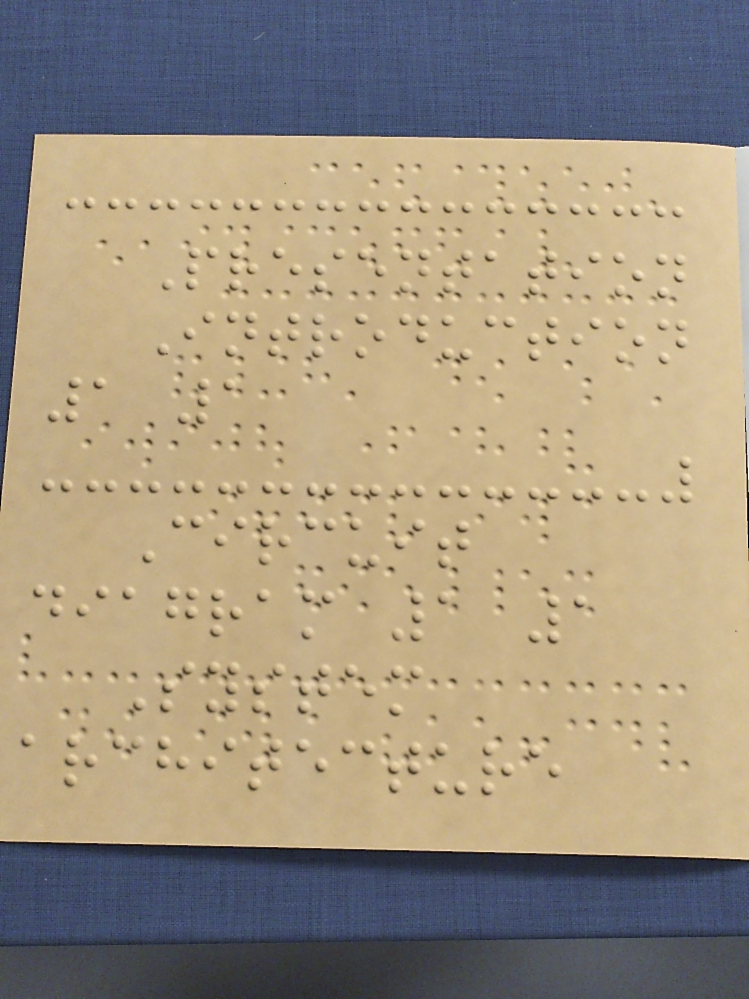Presentation
Introduction
1 1
Circuit
diagram 1 1
System
architecture
